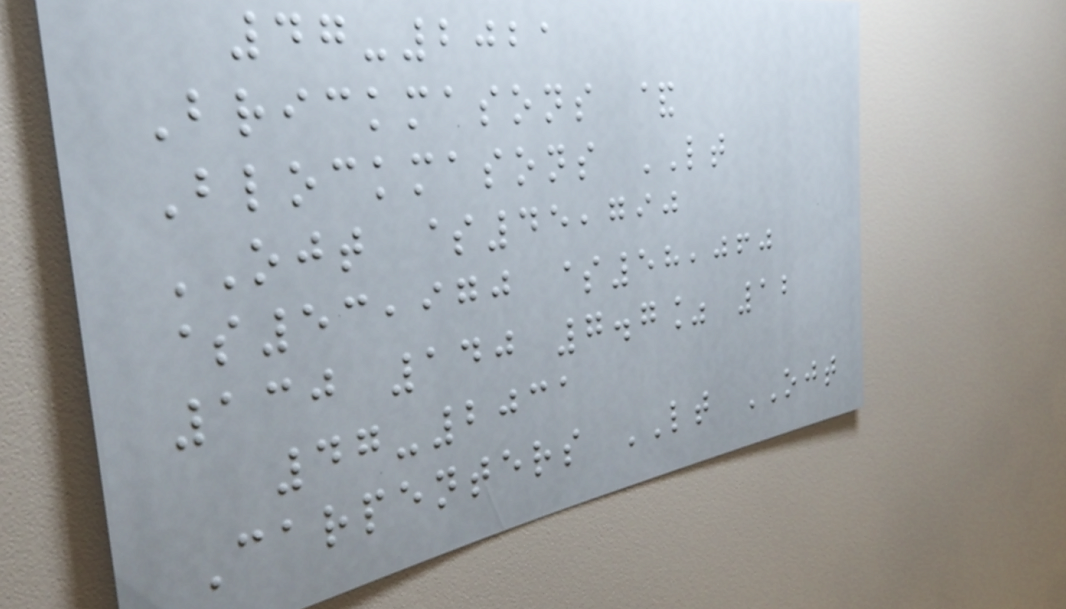47-2021
Brickmasons &
Blockmasons LT
OJT $45,790
$53,970 $58,060
130 140 7.7% 12
47-2031
Carpenters LT OJT
